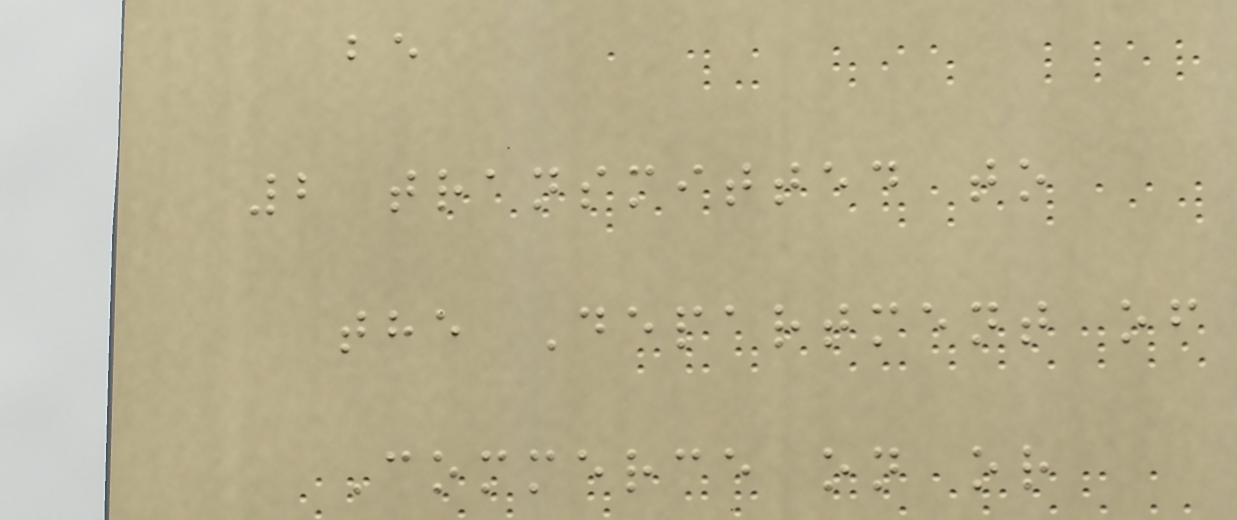be
2 transmitted to
the Department of
Commerce on or
